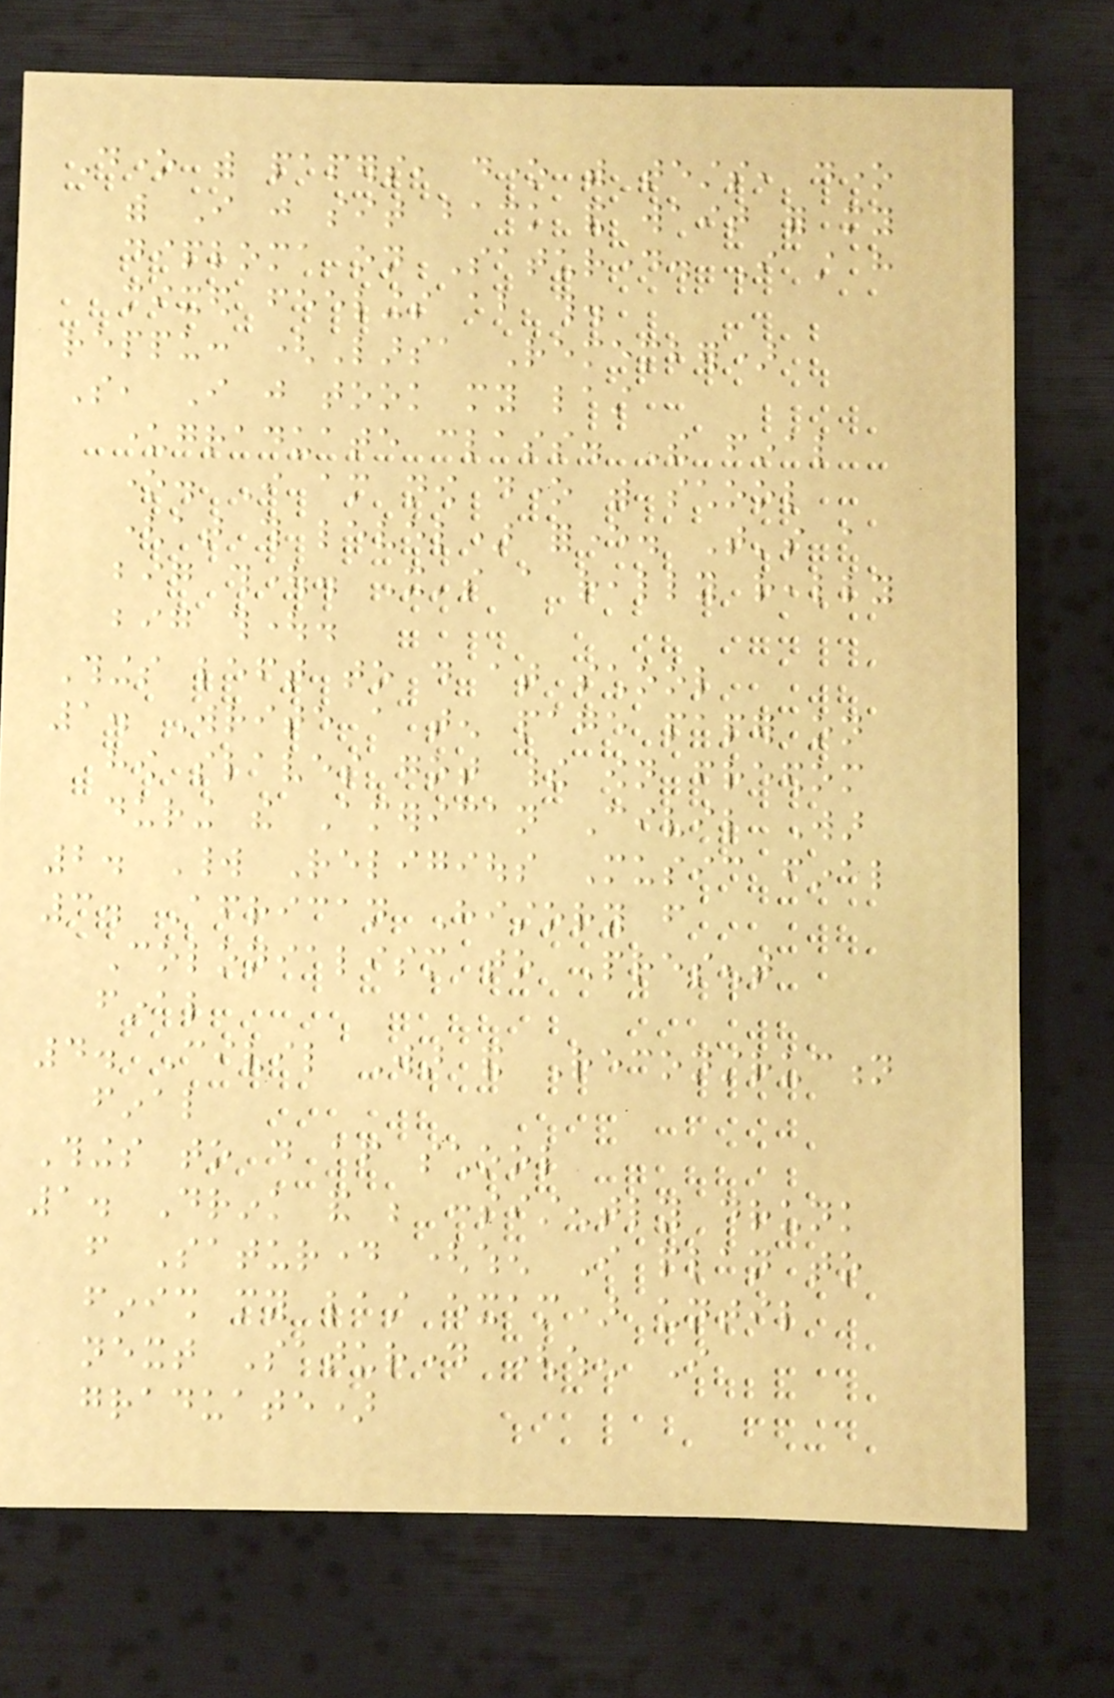Done with papers, done with tests, done
with I just sit back and wait for my
diploma on Saturday. I still have
mixed feelings about this.
reppu: (Larsa Remember)
So, I just took my last
undergraduate class. The final
one. I am now done with school
(at this level) forever. That's a
big thought. It's a really really
big thought.
Things left to do at school
1. Write a ten page paper on
how slaves got their own freedom
during the American Civil War
2. World Religious Music final
3. African History from
Colonialism to Present
final
4. Civil War and Reconstruction
final
Things to do after school
1. Drink and be consistently drunk
from Saturday (when I plan to
finish my last exam) until
next Saturday (when I
graduate)
